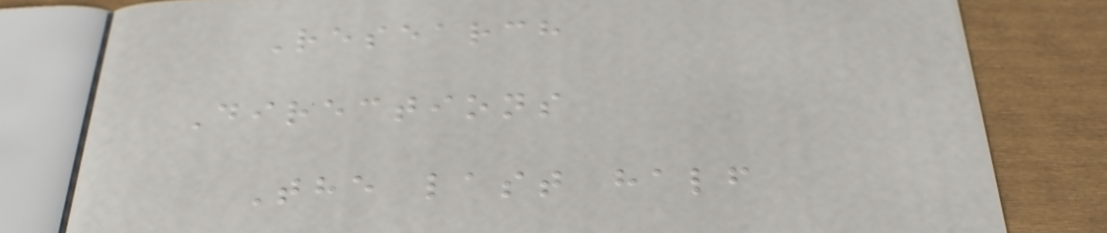Research
Directions
The last half
